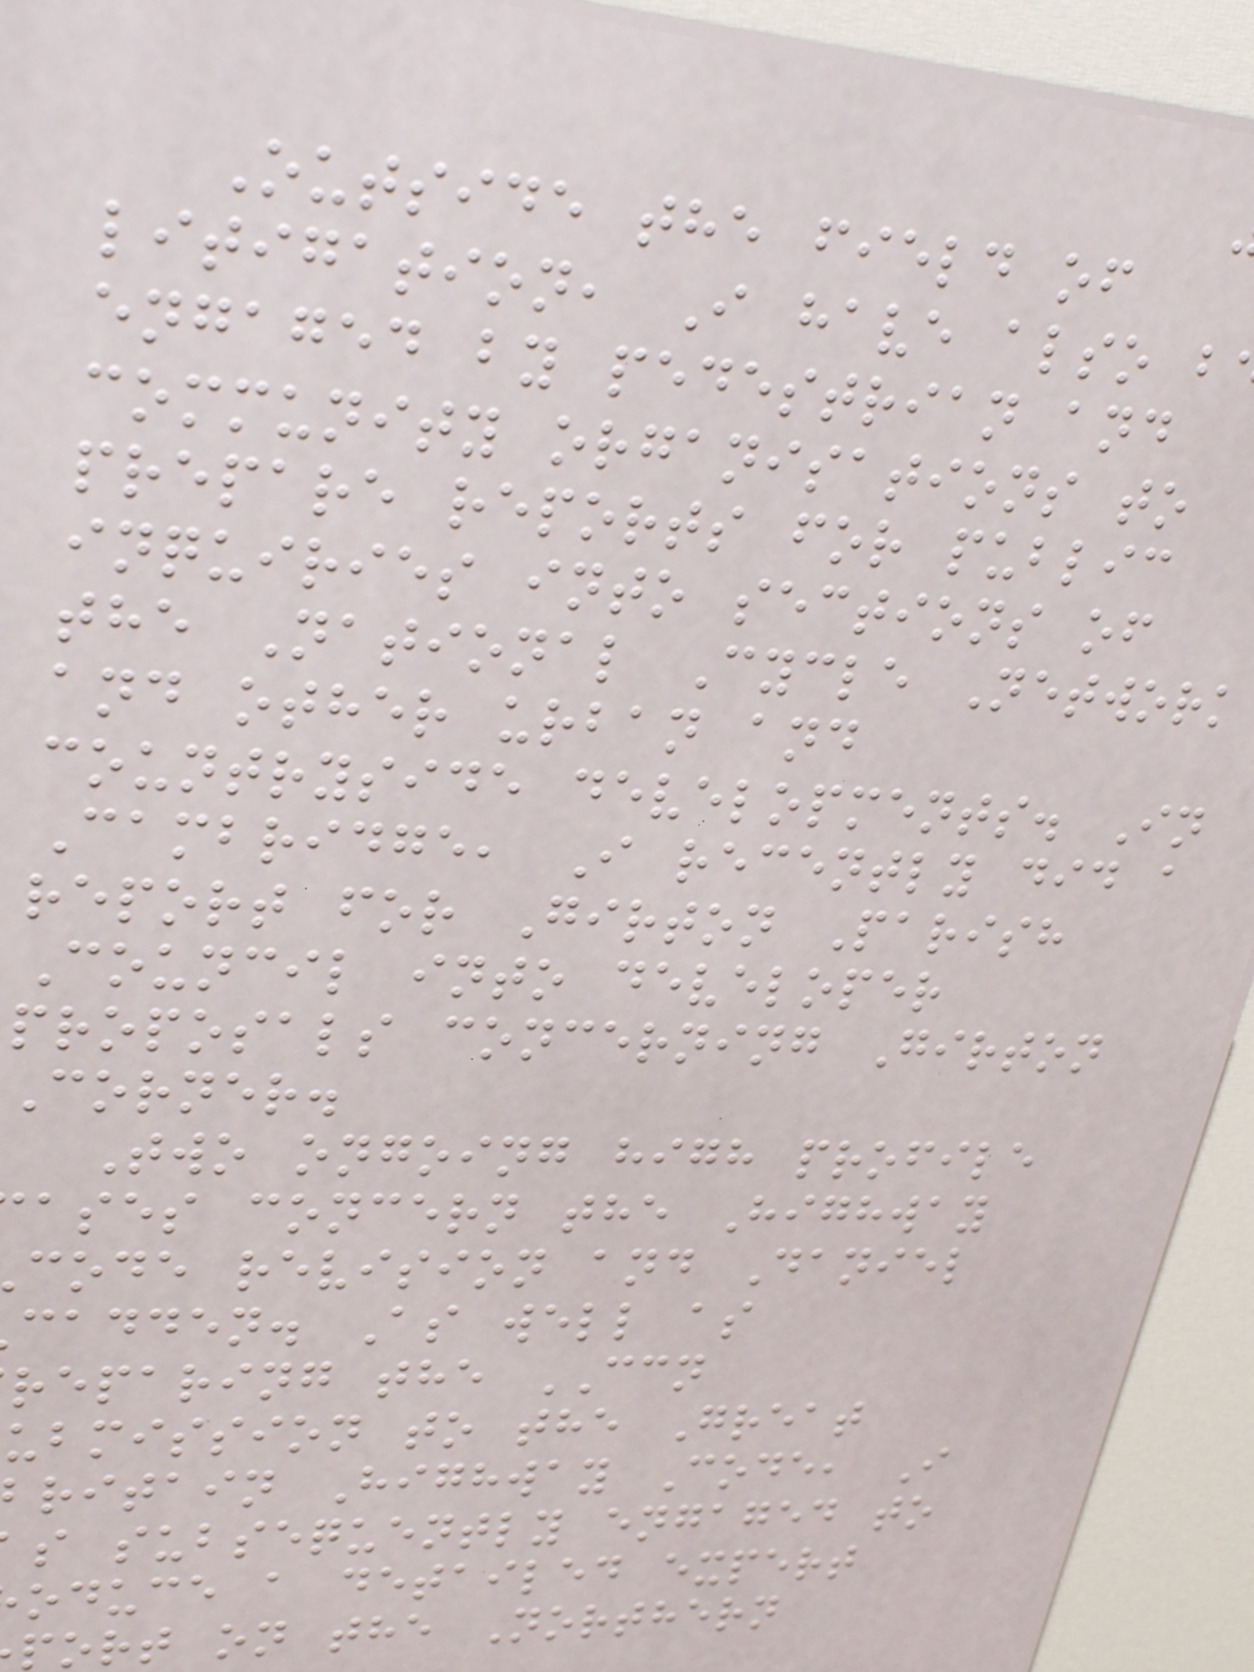Outside the field of
litigation, I have also b
engaged by pedestrian and
community organisations to
prepare reports for public
inquiries into sections of
the National Cycle Network
and other urban and
countryside developments. In
Cambridge, I recently did a
report for Girton Parish
Council into developer
proposals concerning Girton
Corner.
Two ongoing high profile
ases concern the Highway
code revision and Daniel
cadden. As well as
reparing the CCN
ubmission to the Great
ritain Highway Code, I
s subsequently engaged to
oduce a detailed expert
ort on the Northern
